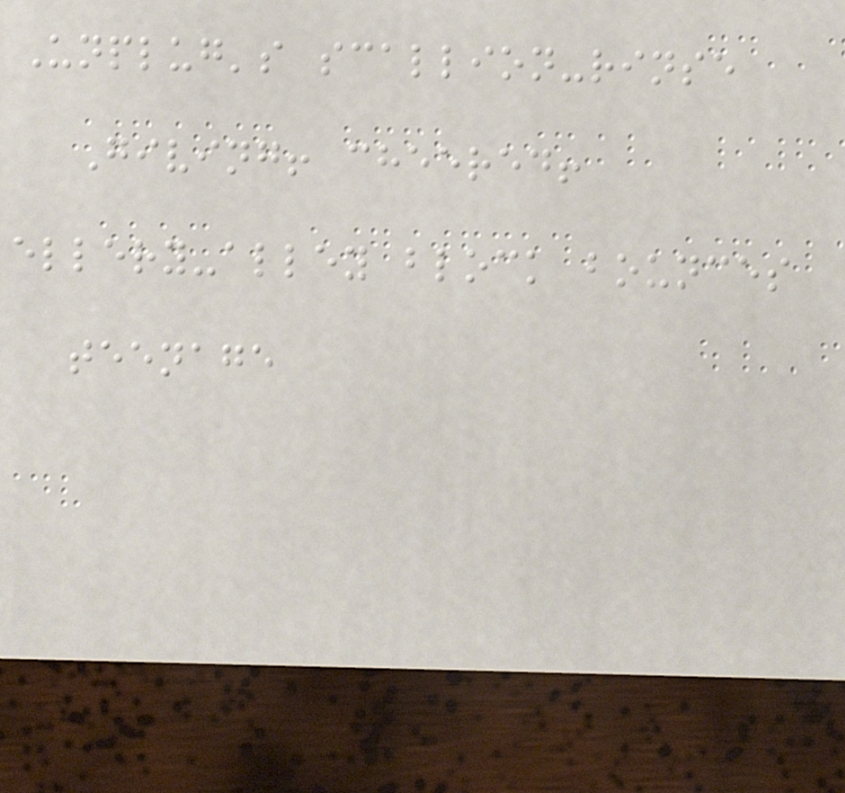Unplug's scallion-rinse
Giving! cheered!
ellery-alley block bounces
teenage
